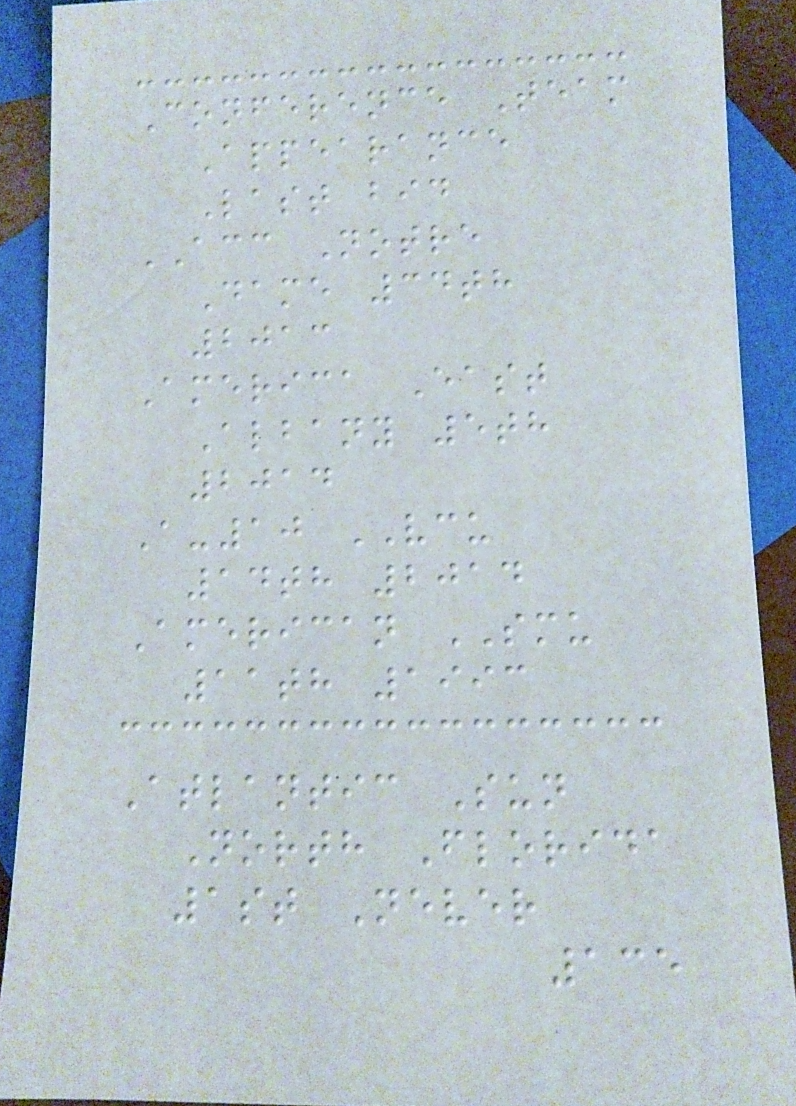Conference Team
Appearance
Last bid
ACC Notre
Dame 34th
2013
America East
Albany 5th
2014
A-10 VCU
14th 2014
American SMU
11th 1993
Atlantic Sun
North Florida
1st Never
135
